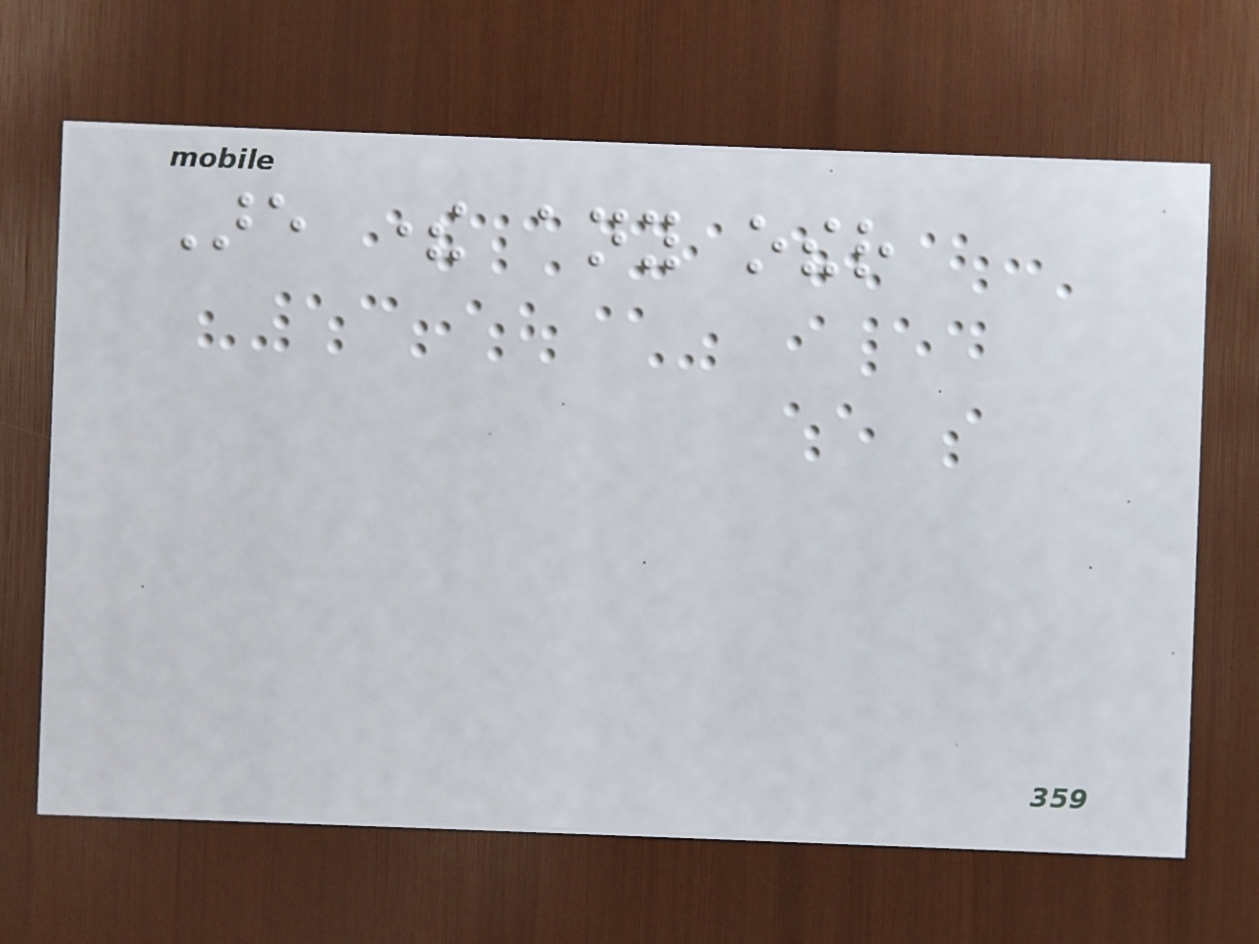Are there any other
